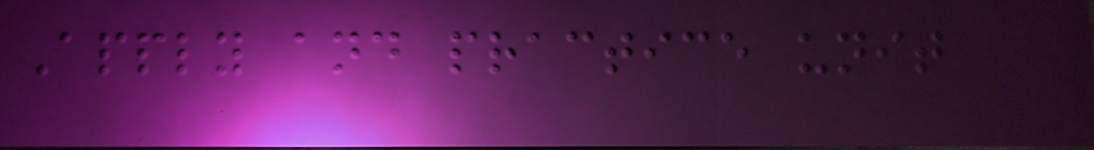Apply and practice unit
